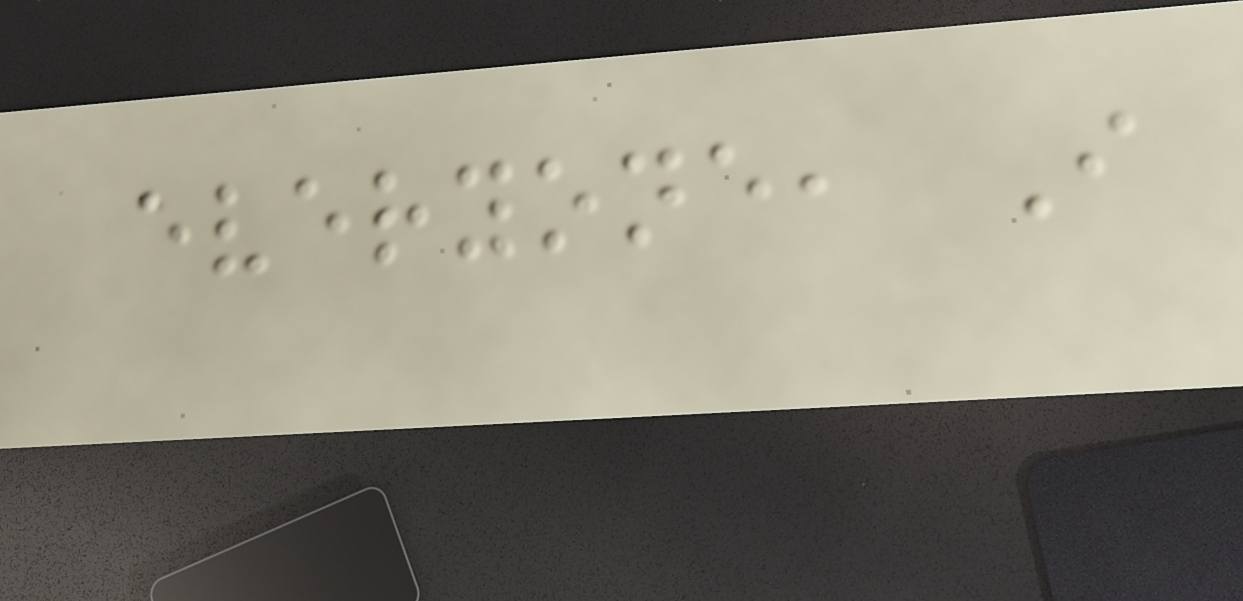everyone, I
